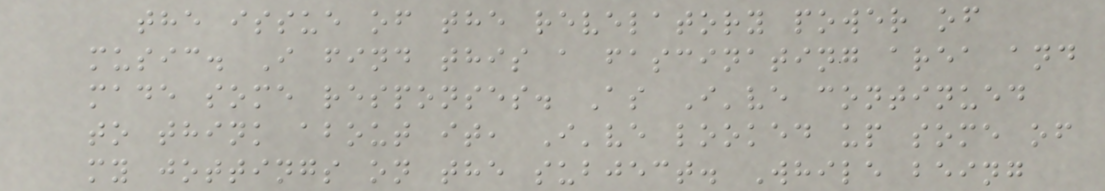the issue of the revelatory power of
music. I find this a fascinating area and
made some responses. As I've continued
to think about it, I've looked up some of
my jottings on the subject. While being
